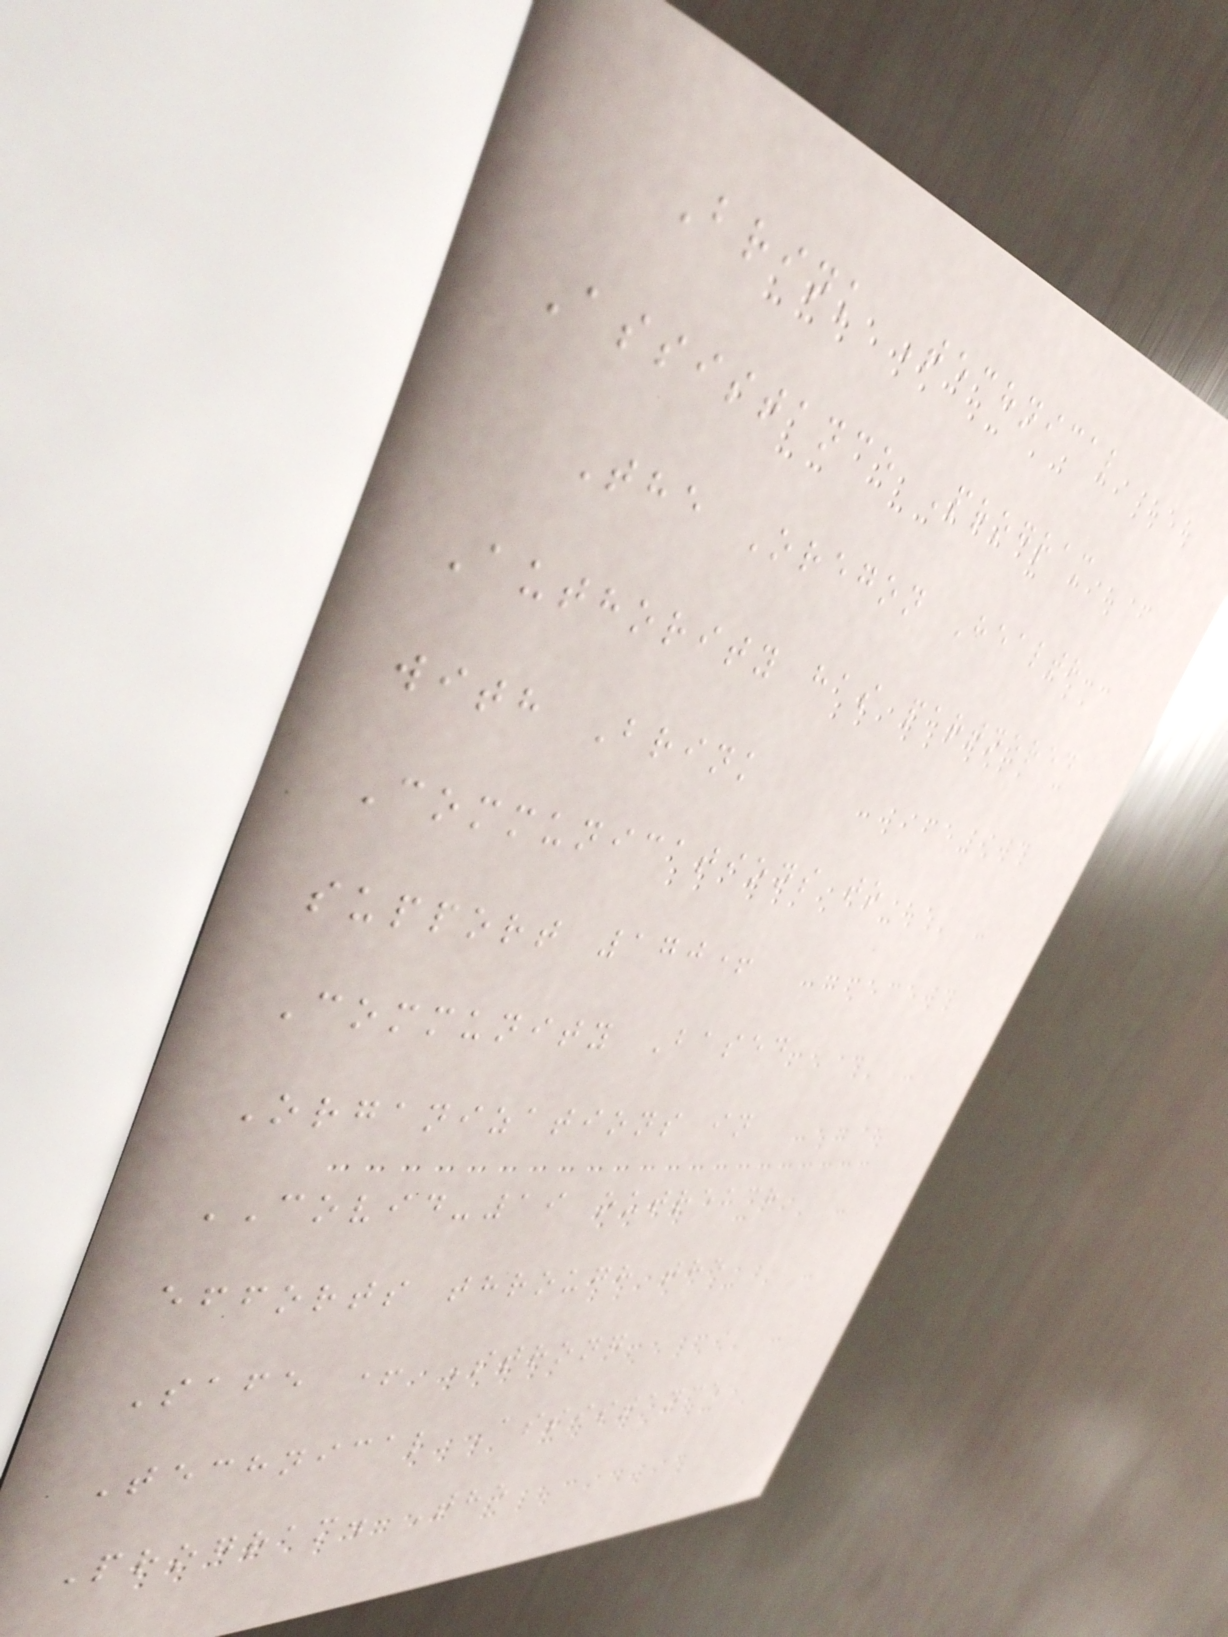Brink Technical
Assistance Program
The Oregon Health
Authority has partnered
with Brink
Communications to
support 170+
Community Based
Organizations in
COVID-19 outreach
efforts through the
Safe + Strong
Technical Assistance
Program. The
